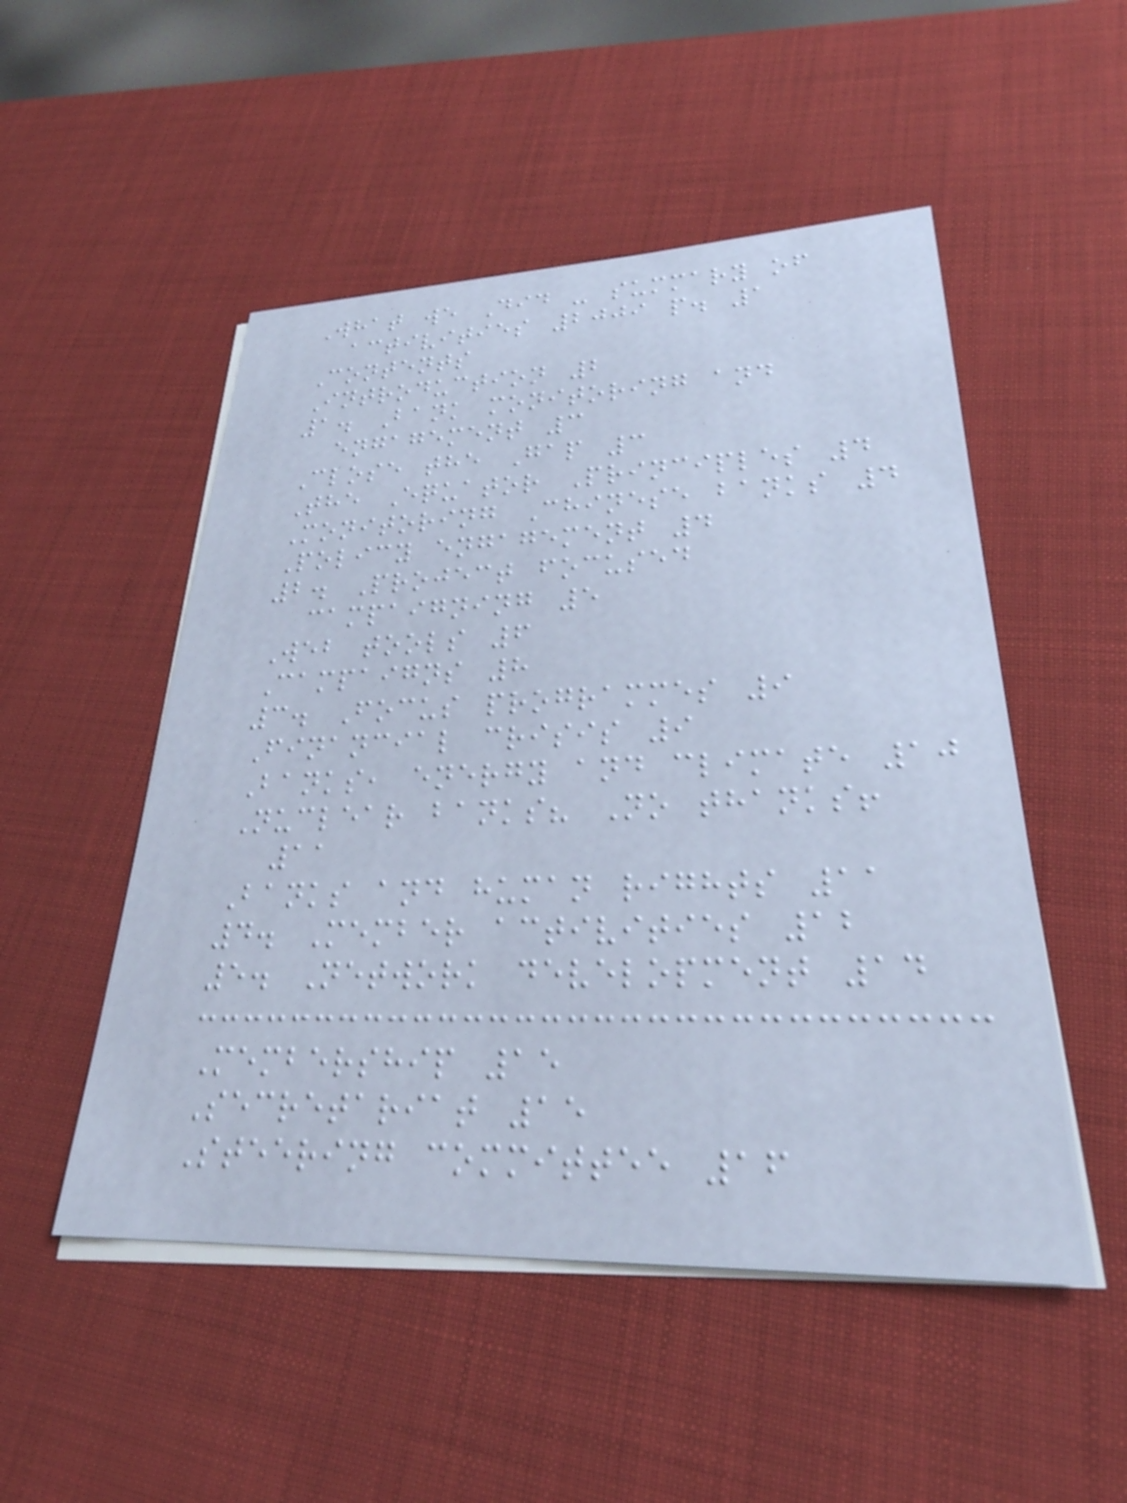What we Did - summary of
activities 2009 p. 1
Contents
Introduction 2
1. Bank monitoring and
engagement 3
Close the Gap 3
The Equator Principles 4
Monitoring Chinese banks 4
Policy engagement 4
2. Project focused
campaigning 5
Web tools 6
Campaigns 8
3. Focus programmes 9
Financial crisis 9
Banks, energy and climate 10
Nuclear banks? No thanks!
11
Banks and human rights 11
4. Member activities 12
5. Network development 14
Membership 15
Secretariat 15
Steering committee 16
